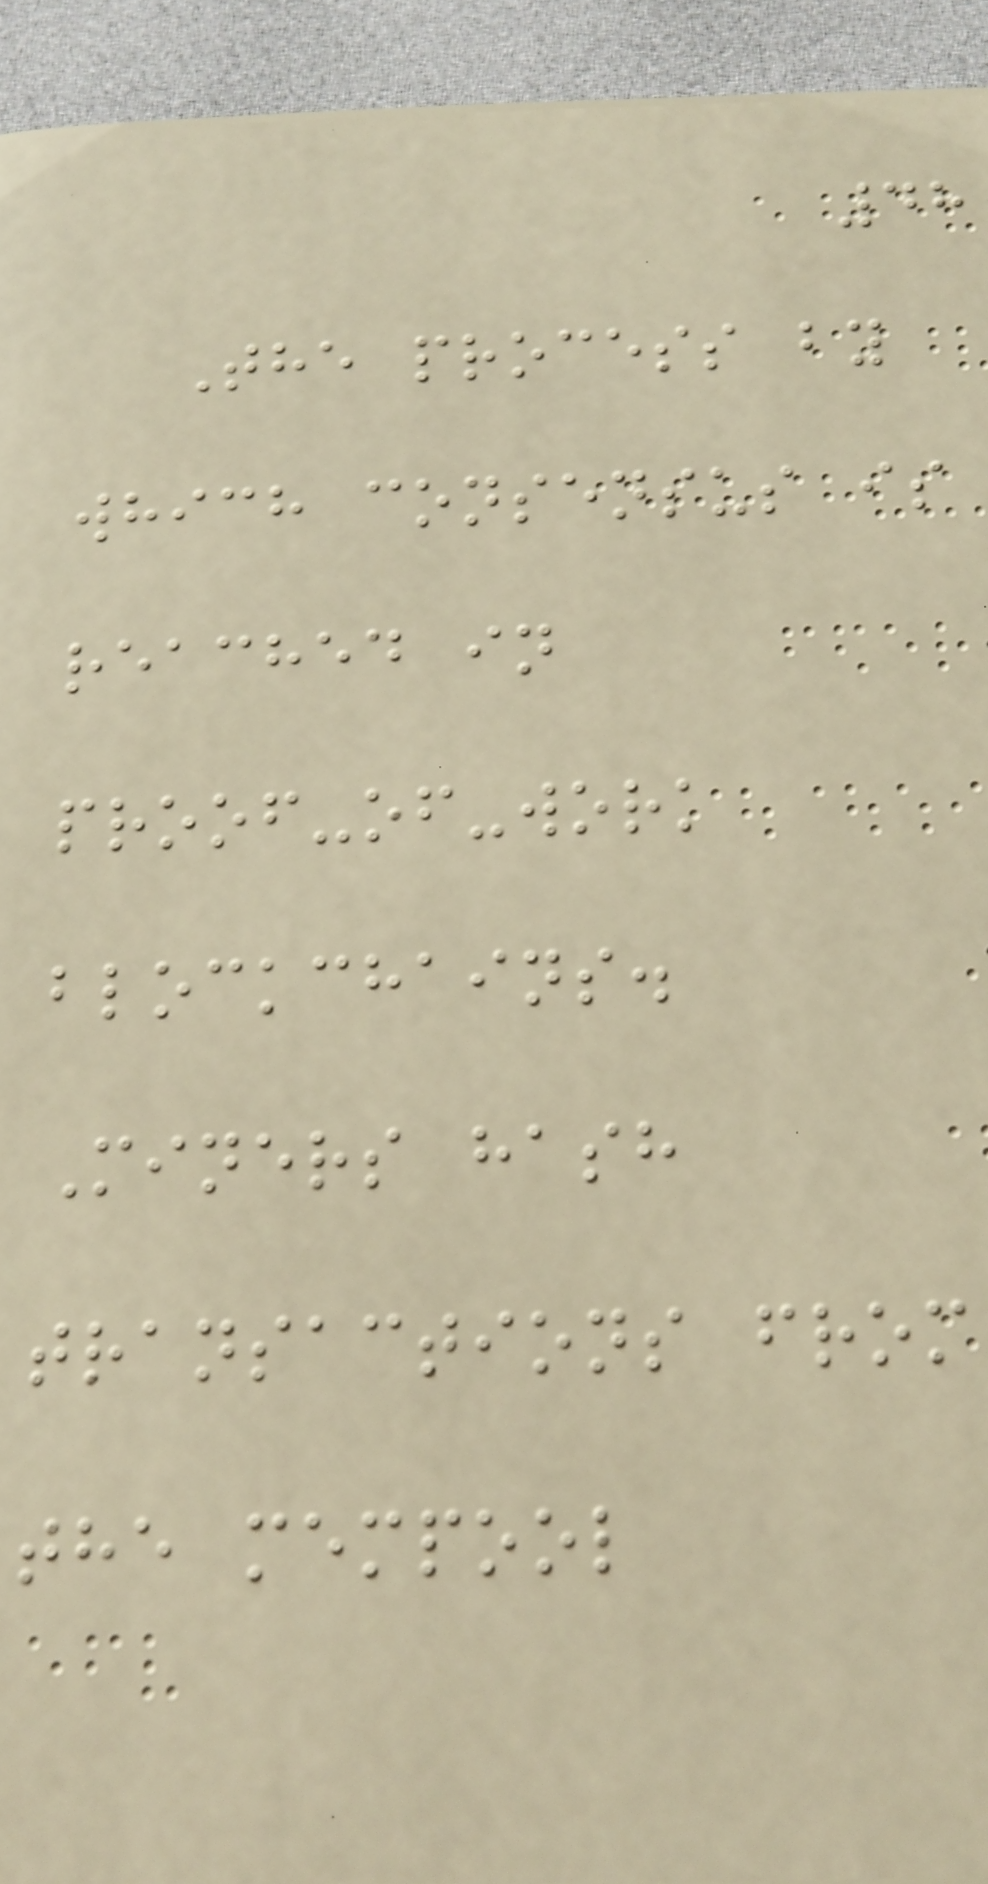48
The process by
which consensus is
reached in
proof-of-work
blockchains.
Miners hash
transactions from
the mempool
